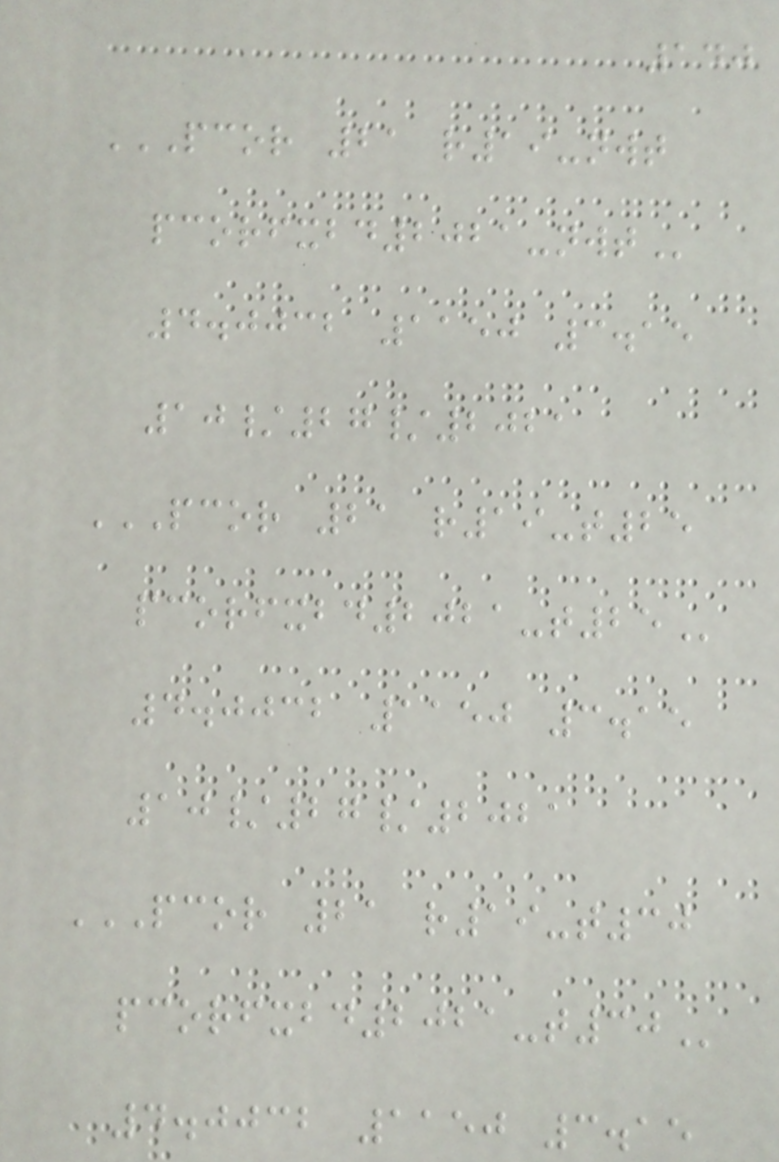140
PCOR 21 R19-NWT
PCORFXBD2021-NWT
4.0032 1150 3.15
10/27/2021
PCOR 21 R19-T25
PCORFXBD2021-T25
4.0032 1150 3.15
10/27/2021
PCOR 21 R19-T30
PCORFXBD2021-T30
4.0032 1150 3.15
